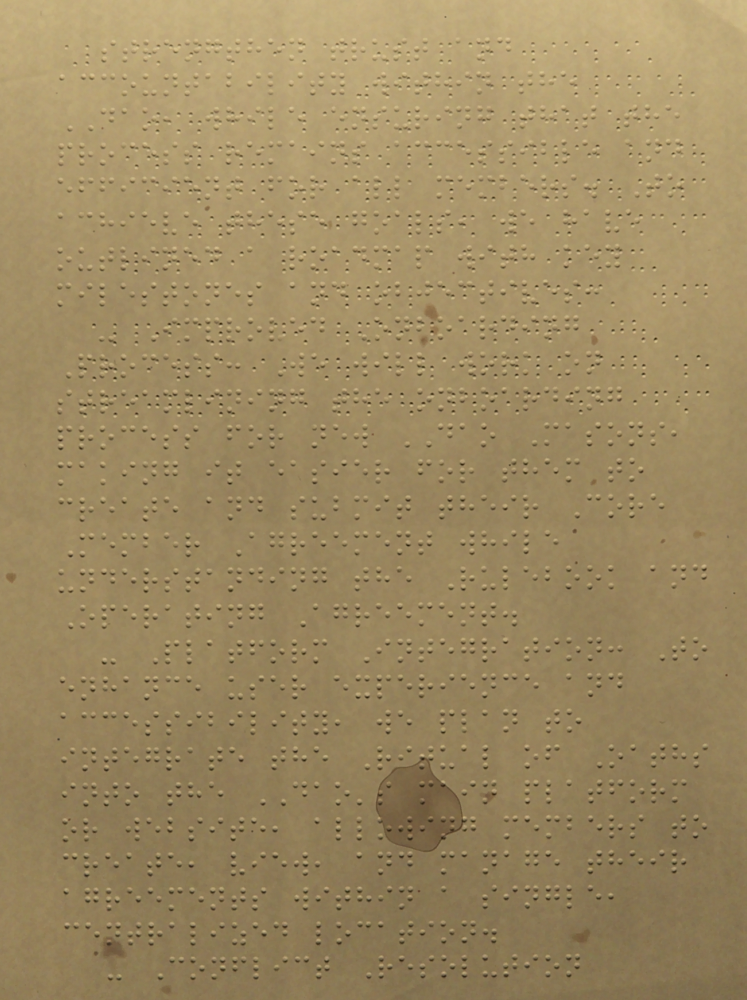strengthen trust and
accountability within the
DAO, while ensuring that the
process remains accessible and
efficient for all members. To
achieve these goals, we have
outlined a roadmap with key
milestones and objectives:
- Improved Onboarding
Process: We will work on
streamlining the onboarding
process for new DAO Masons,
making it easier for them to
create and submit their Core
Member Agreement while
understanding the Rulebook and
Operating Agreement.
- Platform Integration: To
enhance user experience and
accessibility, we plan to
integrate the Ritual of Oaths
into the DAO's main platform
or website, allowing members to
create, view, and manage their
agreements within a single,
centralized location.
- Conflict Resolution
